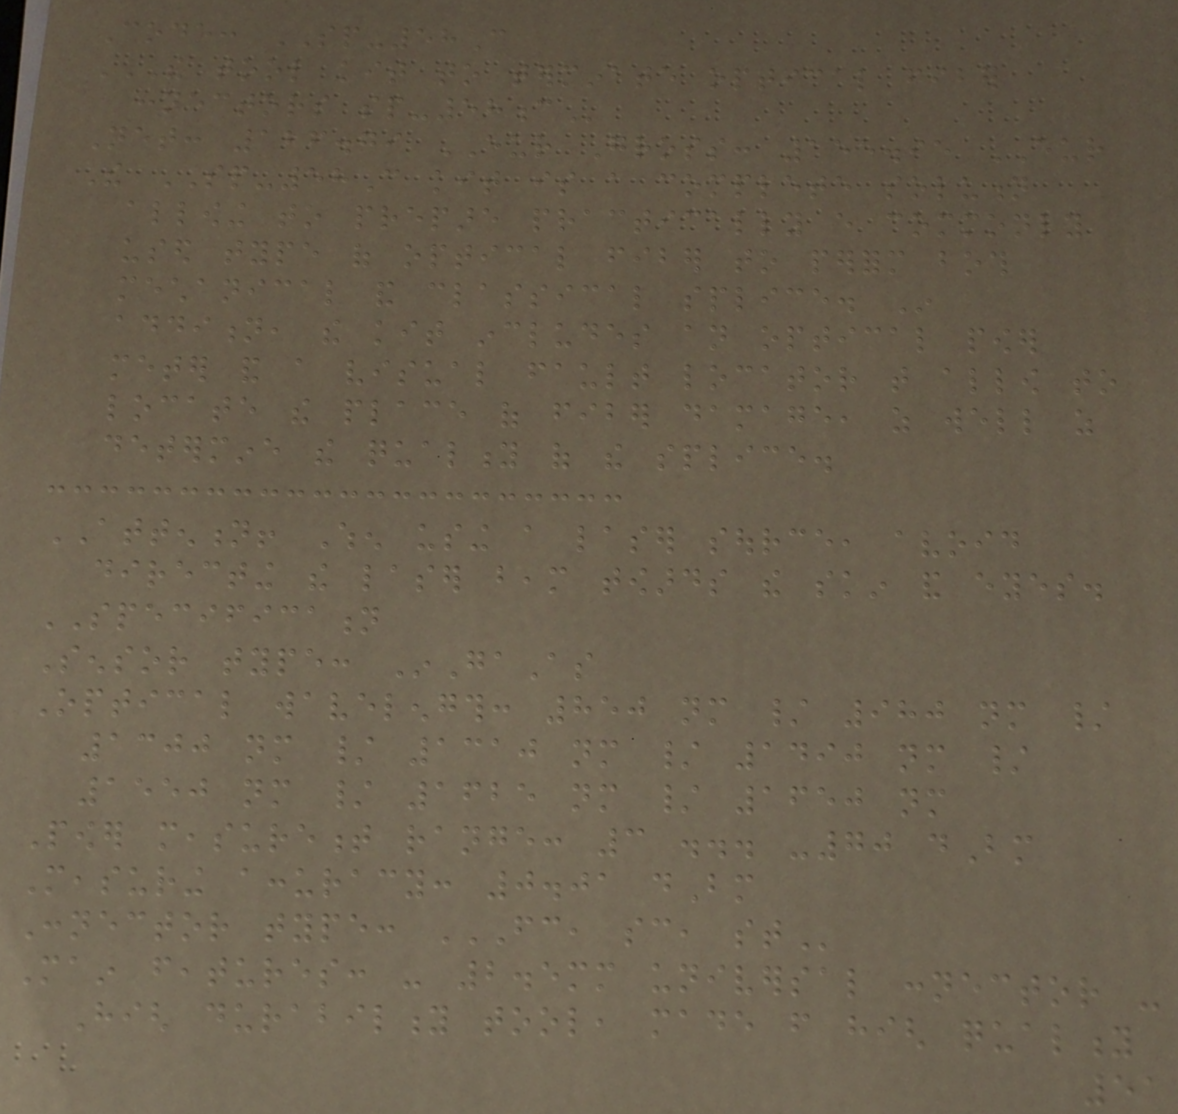Code: SP-58C
THE TOOL KIT TO TERMINATE OPTICAL FIBER
CONNECTORS SP-58C
Net: 126.79 EUR Gross: 155.95 EUR
The SP-58C kit is a complete solution
allowing to prepare practically every commonly
used type of optical fiber to perform both
mechanical and classical splice. In
addition, the kit includes an optical power
meter and a visual fault locator that allow to
locate the place of fiber damage, as well as
determine the quality of the splice.
ATTENTION! When using a laser source, avoid
directing the laser beam towards the skin and eyes.
SPECIFICATION
Sensor type: InGaAs
Optical wavelength: 850 nm / 980 nm /
1300 nm / 1310 nm / 1490 nm /
1550 nm / 1625 nm / 1650 nm
Power measurement range: 3 ... -70 dBm
Measuring accuracy: 0.01 dBm
Connector type: FC, SC, ST
Main features: - 2.5mm universal connector -
High durability tool, made from high quality
51
